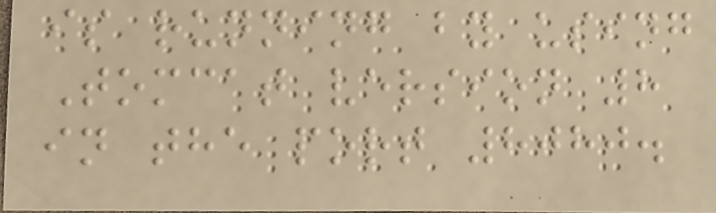is running by using
Tomcat version 8
in the port 8080.
